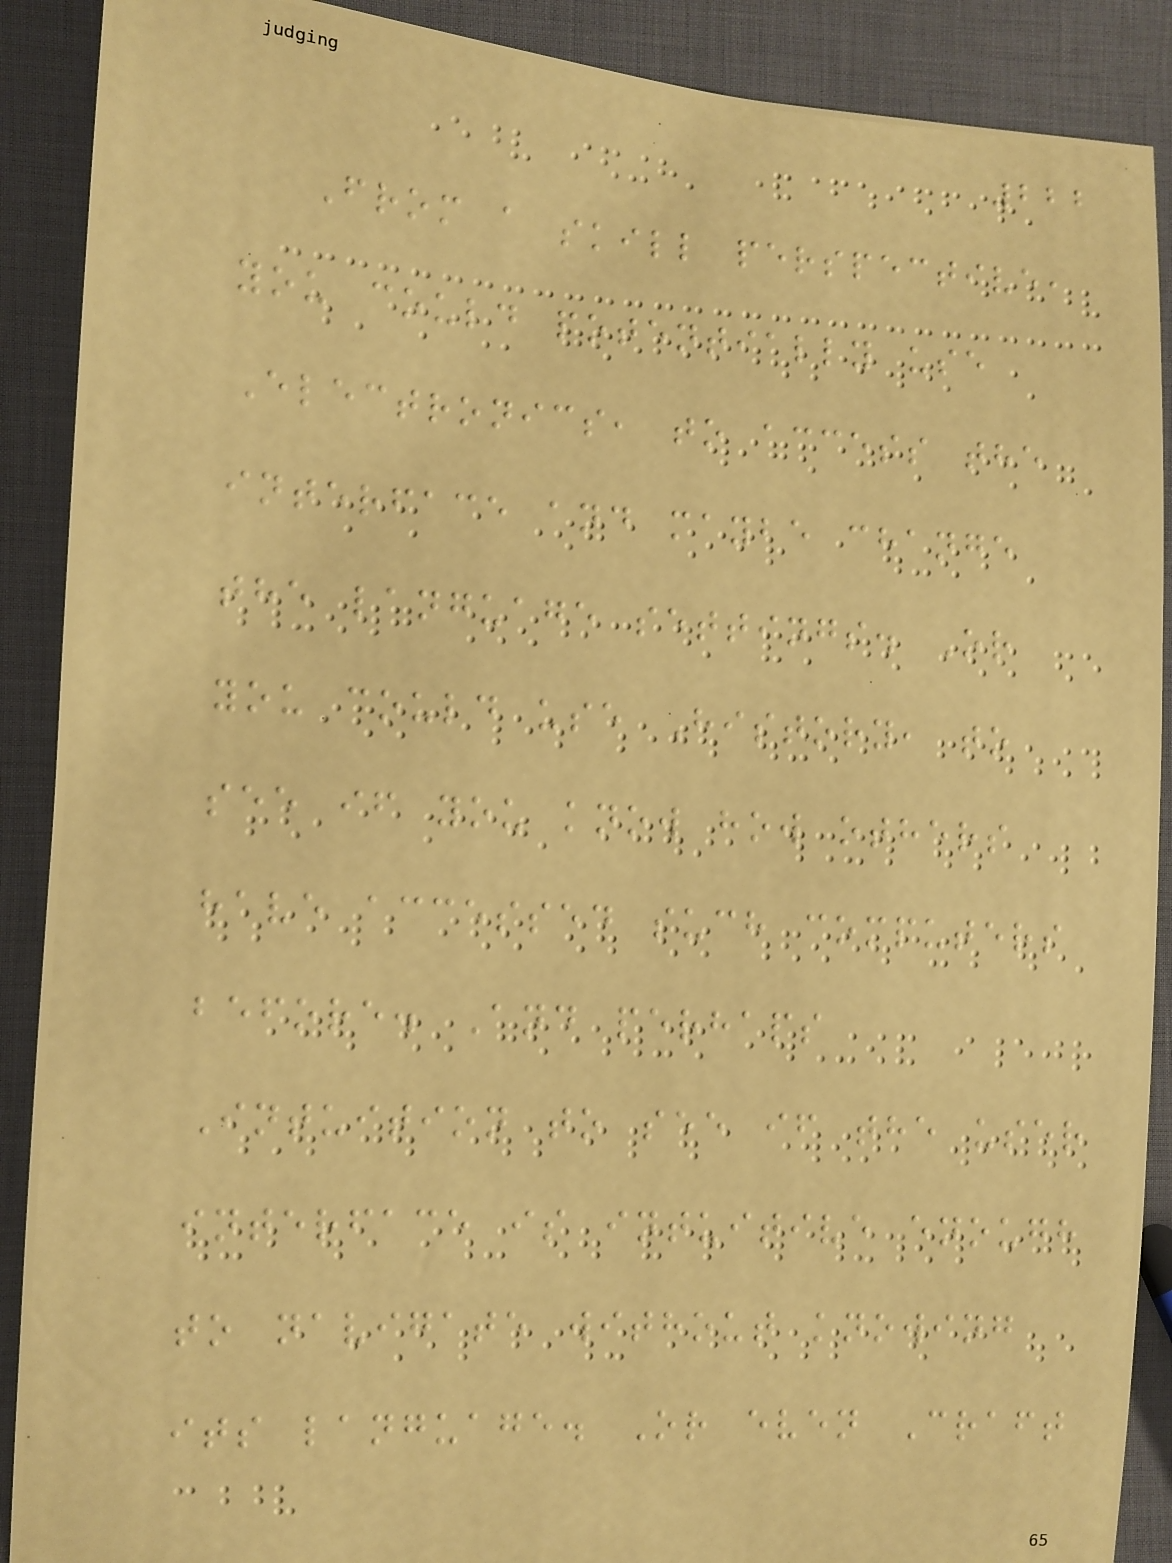222
From a skill perspective,
you could potentially use
Electronics, to access the
interface and maybe change
the language settings. Or
you could use History, to
see if you know how others
have accessed such computers
before. And perhaps
Intuition to see if the user
interface is intuitive enough
to navigate without knowing
its language. Or even Craft
